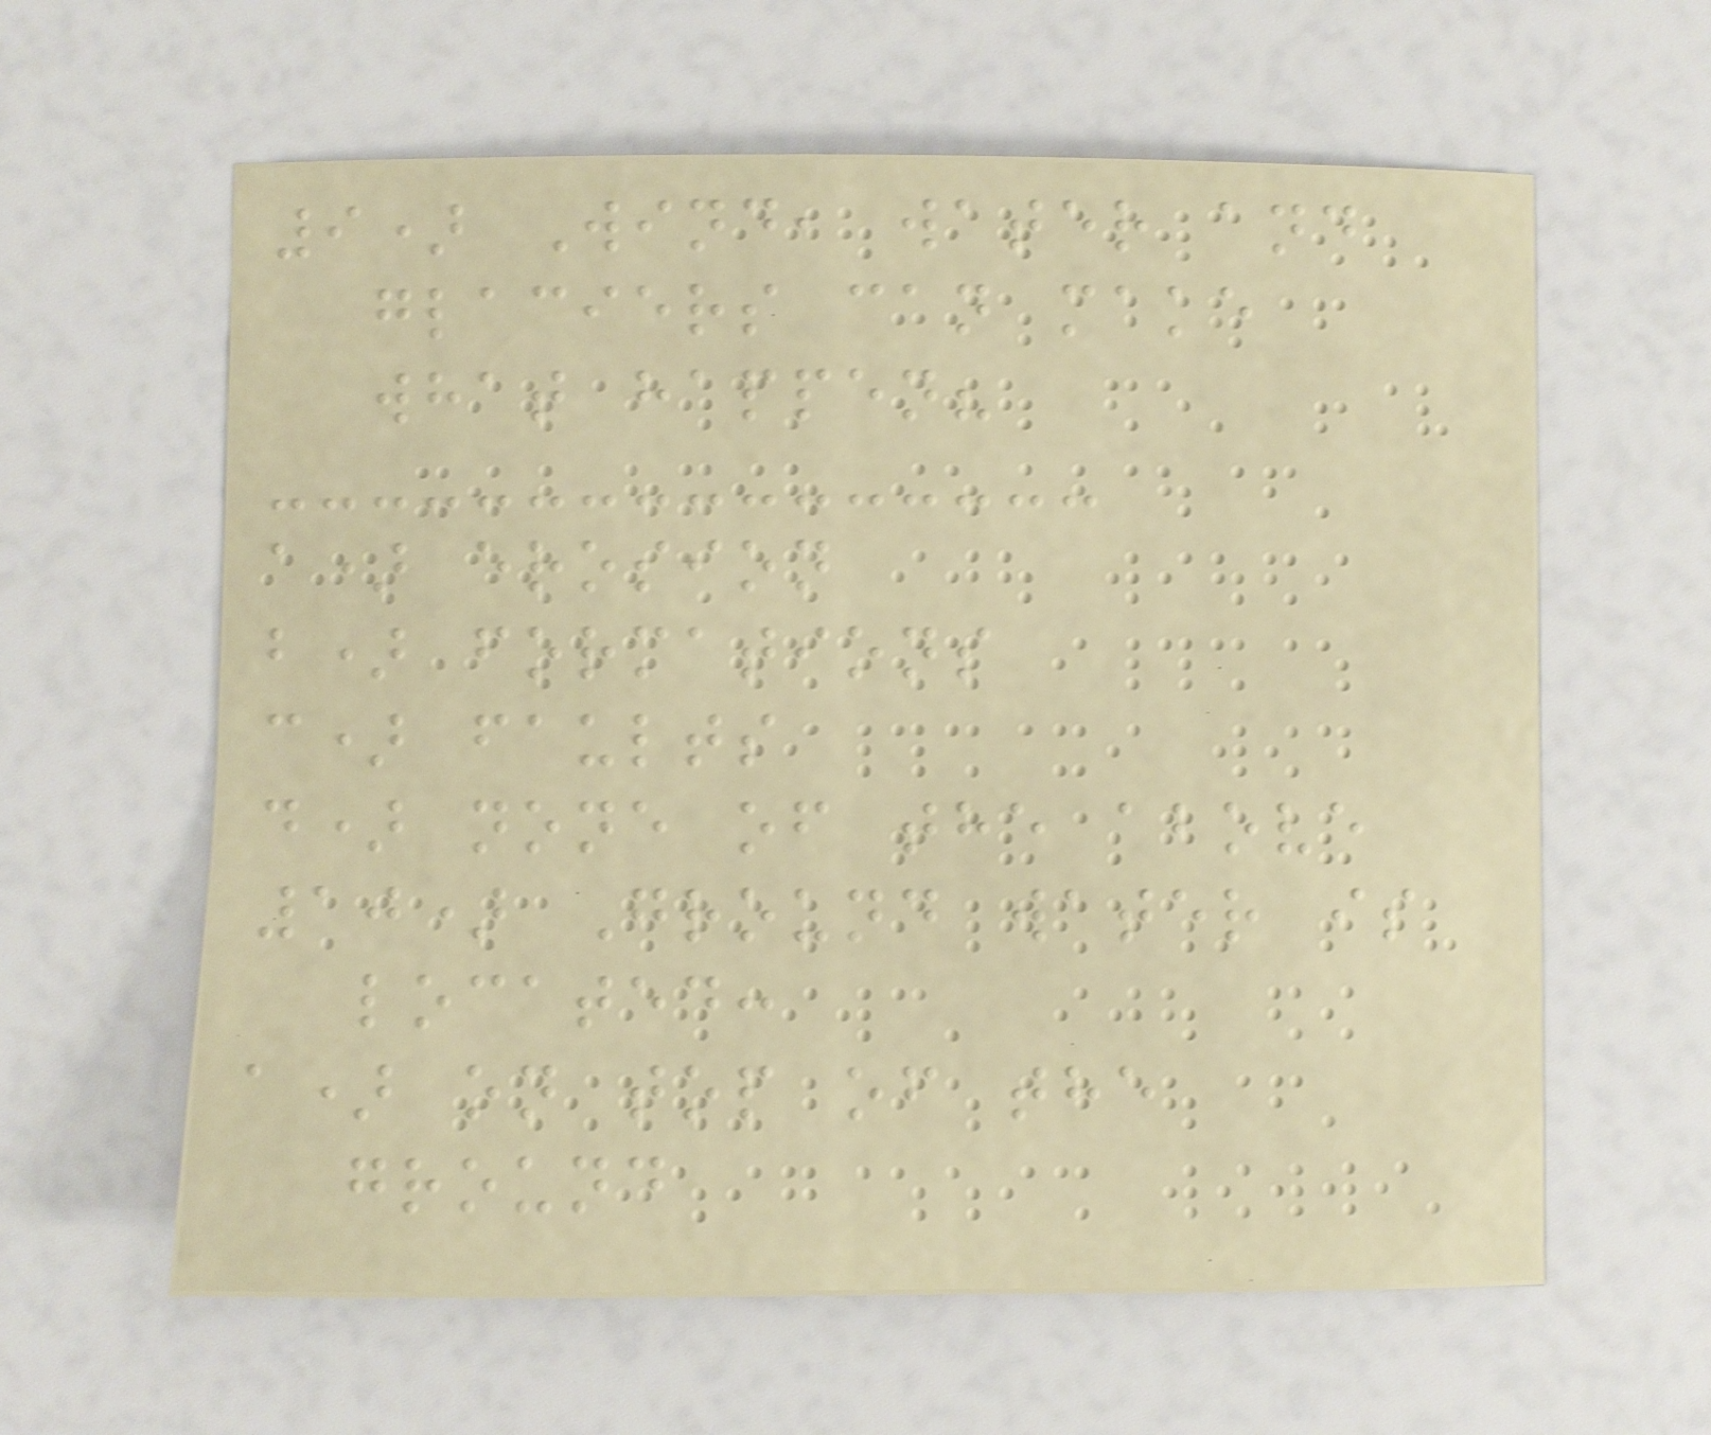9) Wind, water and
glaciers can make
what happen?
a) erosion
b) formations
c) faults
d) none of the above
10) Ground water is
located:
a) on top of the
ground
